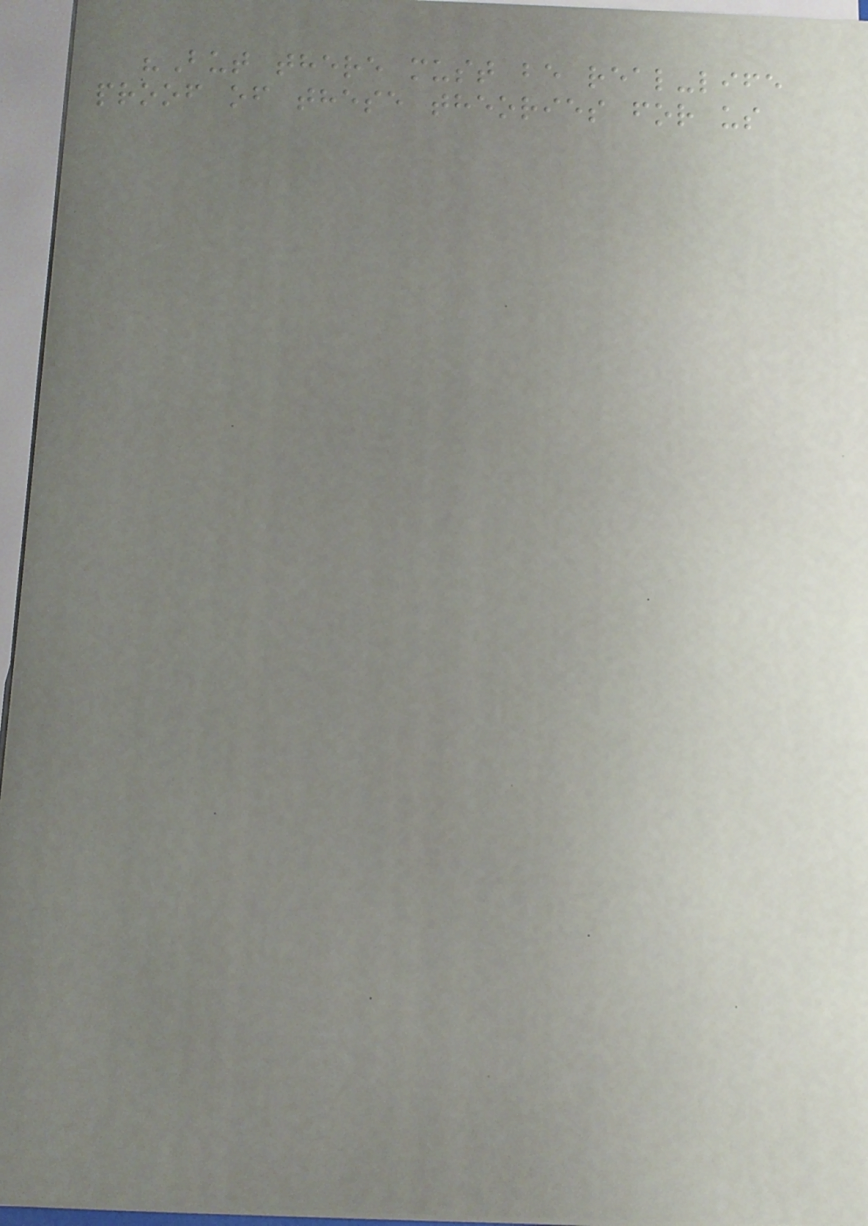"But there must be real-life
proof of these theories for us
